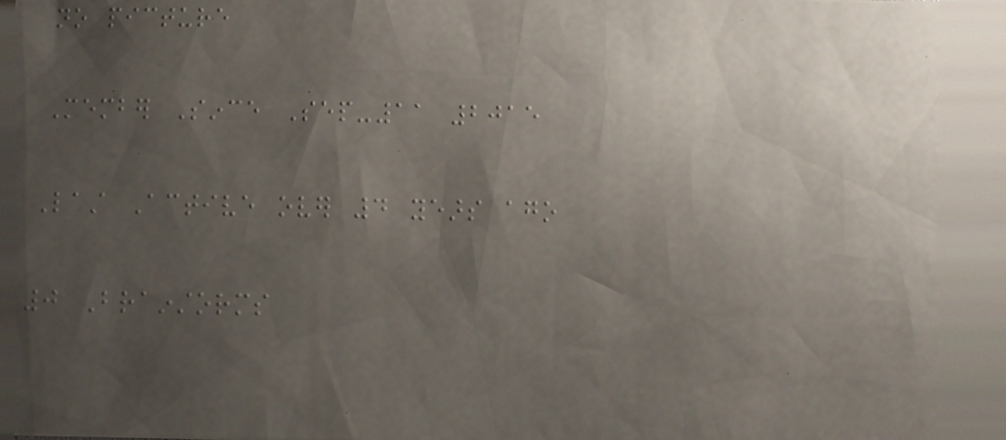no picture
Member Since Sep-11 2015
Last Active over 4 years ago
0 Brainstorms
